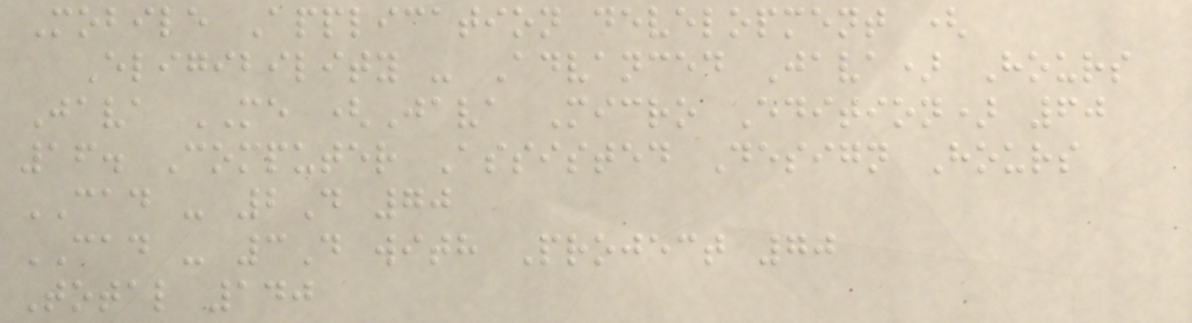Mobile Application development (
Eligibility - Advanced Java) Hours
Java ME (Java Micro Edition) 60
16. Computer Assisted Design Hours
CAD - 2D 70
CAD - 3D with Project 70
Total 140
